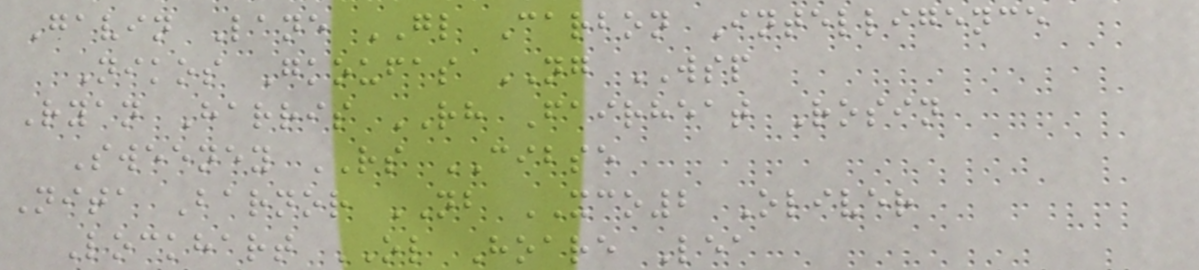Gavin Lane GL Carbon Intelligence
Nikos Gkoufas NG WSP
Ryan Harris RH Fairheat Rosin
Sweeney RS CIBSE
Nita Barnor NB XCO2 Oliver
Lockhart OL Hoare Lea
